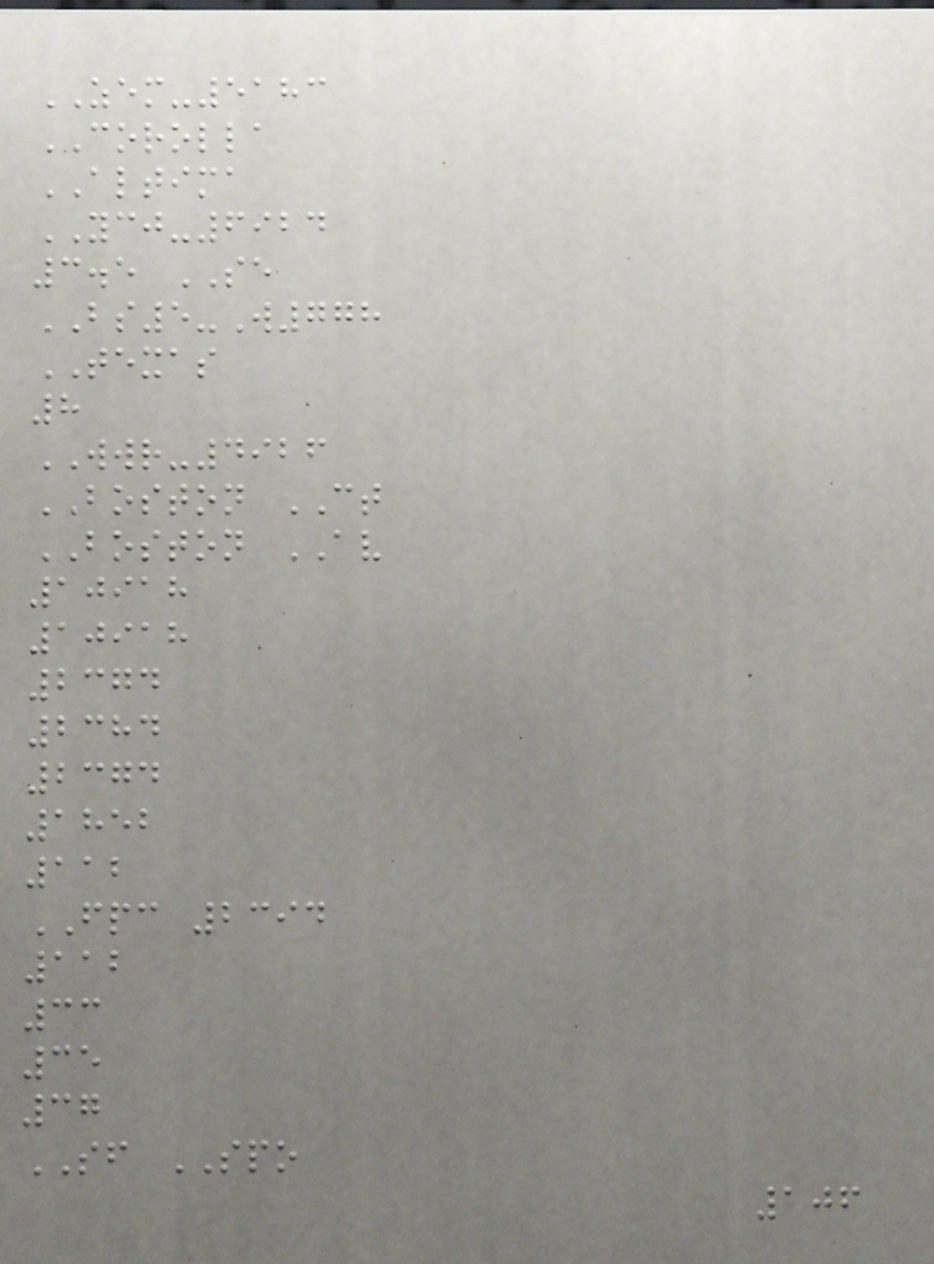ZEM-5183
COROLLA
ALTIMA
YCJ-6924
3.5 SE
BS5-W778
TEXAS
8
WWR-4926
BOSTON CT
BOSTON AV
10918
10918
2374
2384
2374
1852
112
FPC 2394
112
33
35
37
SF SPO
106
